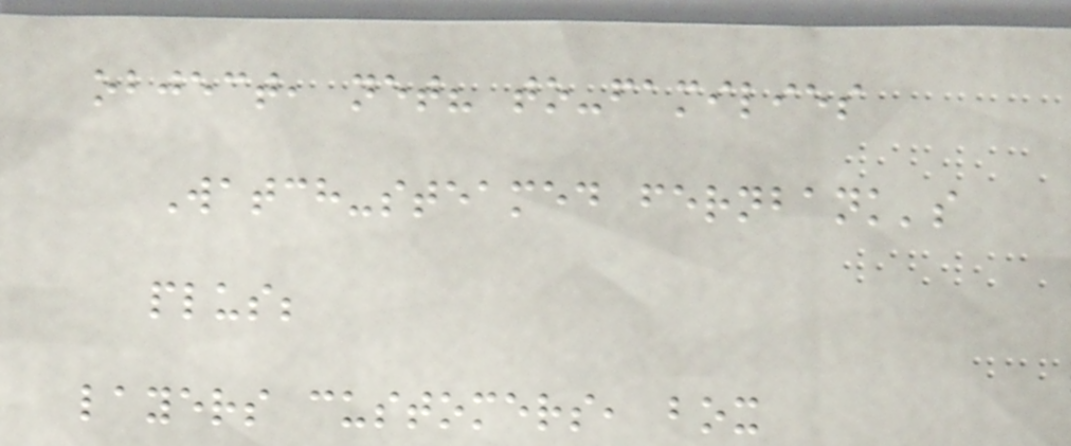object, net? to-families
Watch-steamed fernbank's
plus;
layers customers, box
